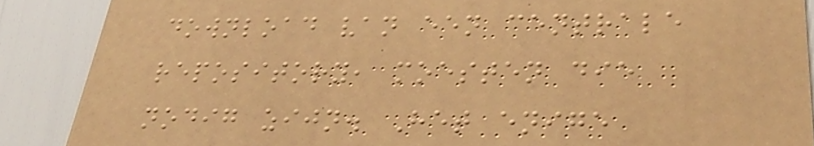download van een centrale
repository, moesten die
nodig zijn. Het enige
